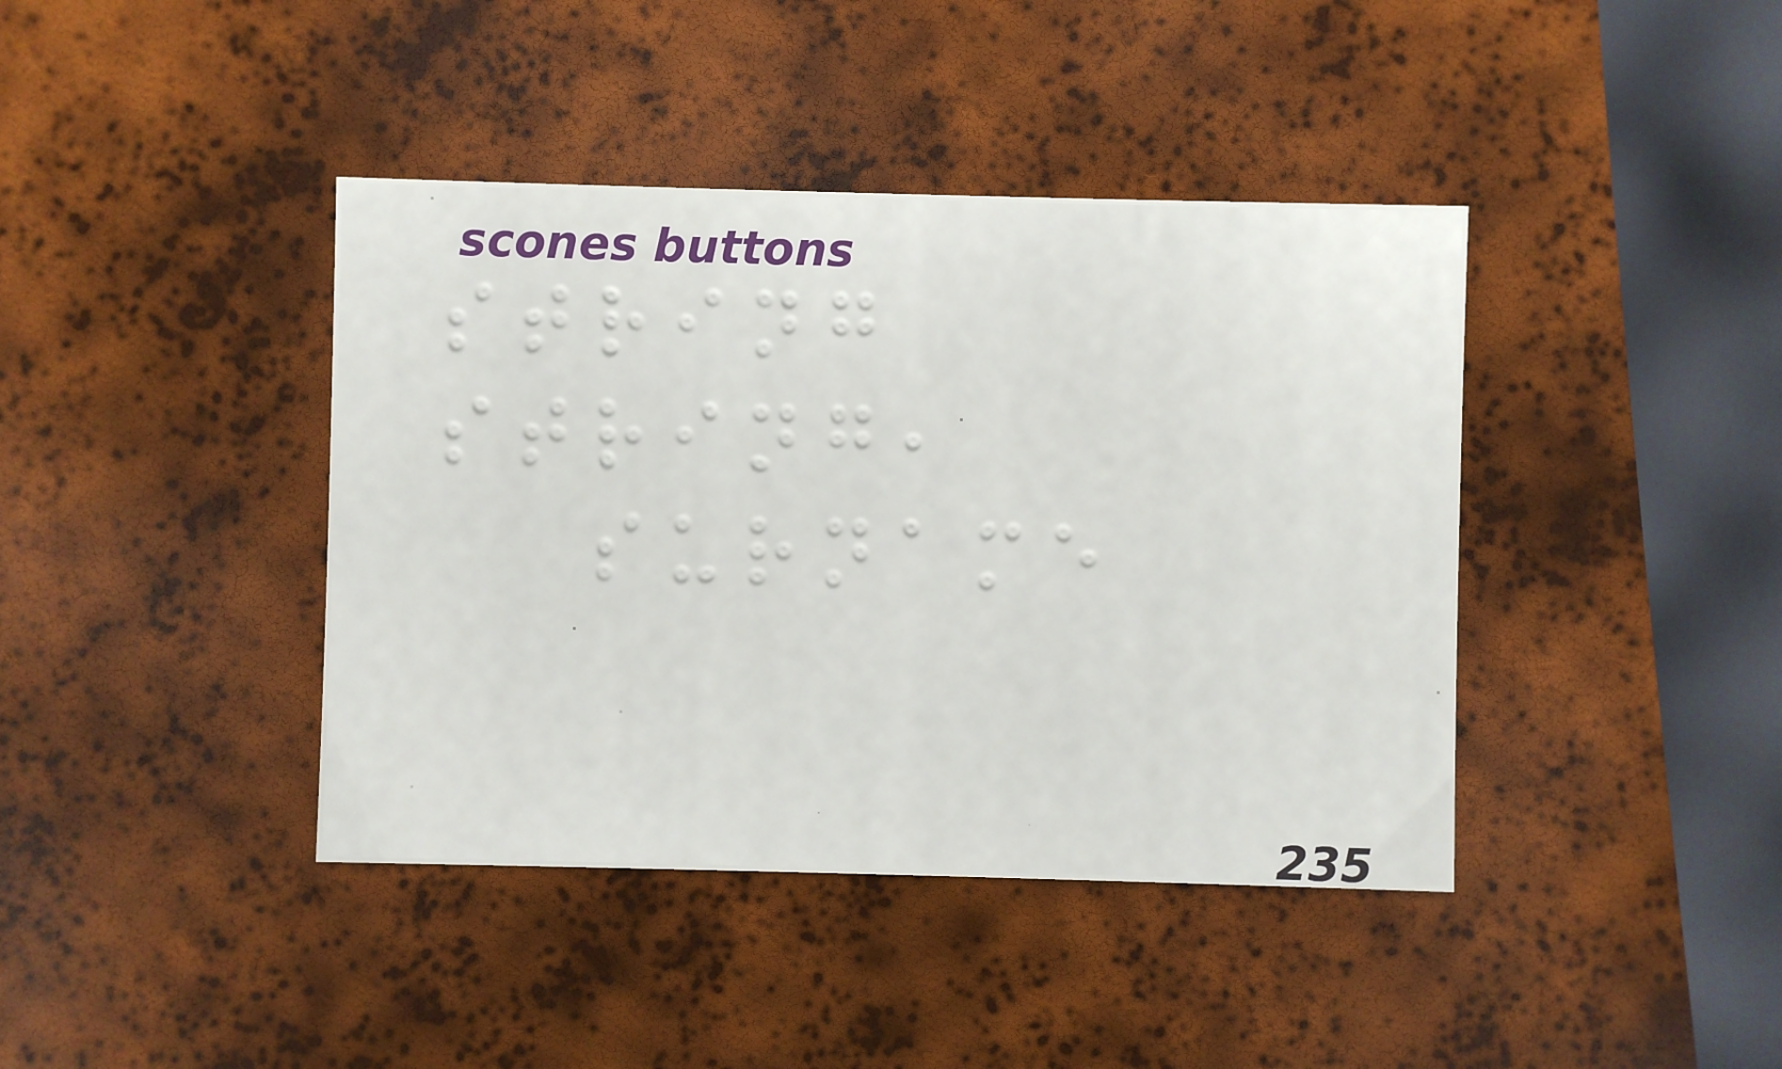string
string,
surname
